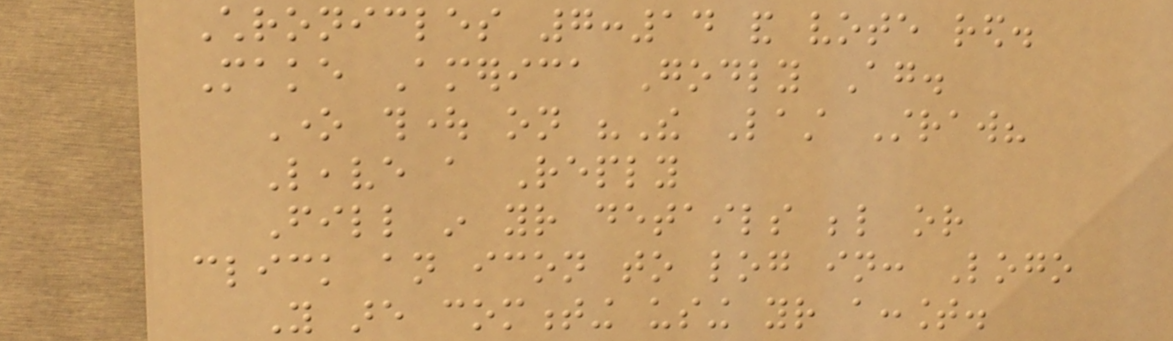Chronicles 7:14 and vote red.
Make America Godly Again.
One thought on "The Last Straw?
Leave a Reply
Fill in your details below or
click an icon to log in: Logo
You are commenting using your account.
